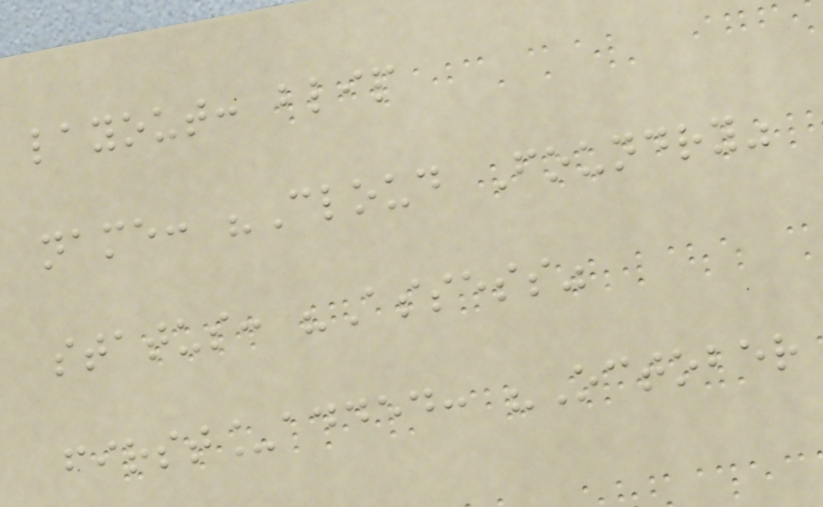layout: blip
name: "Cloud Foundry"
status: "Assess"
first_added: "October
